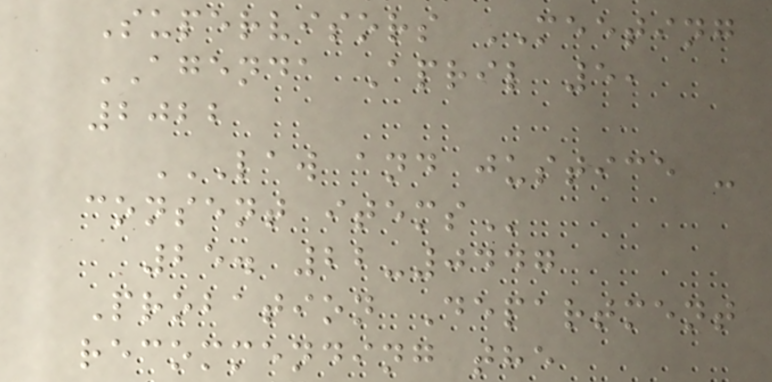Supervisors MEETING
AGENDA April 5,
2022
LAW AND JUSTICE -
CONSENT ITEMS
25. 22-0447
Probation Department
recommending the
